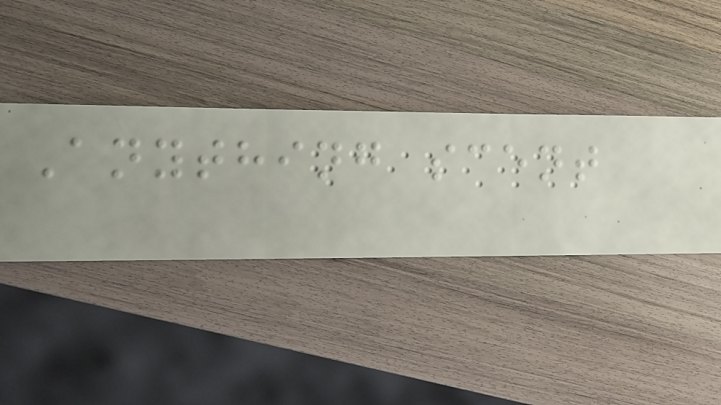Anything scent
